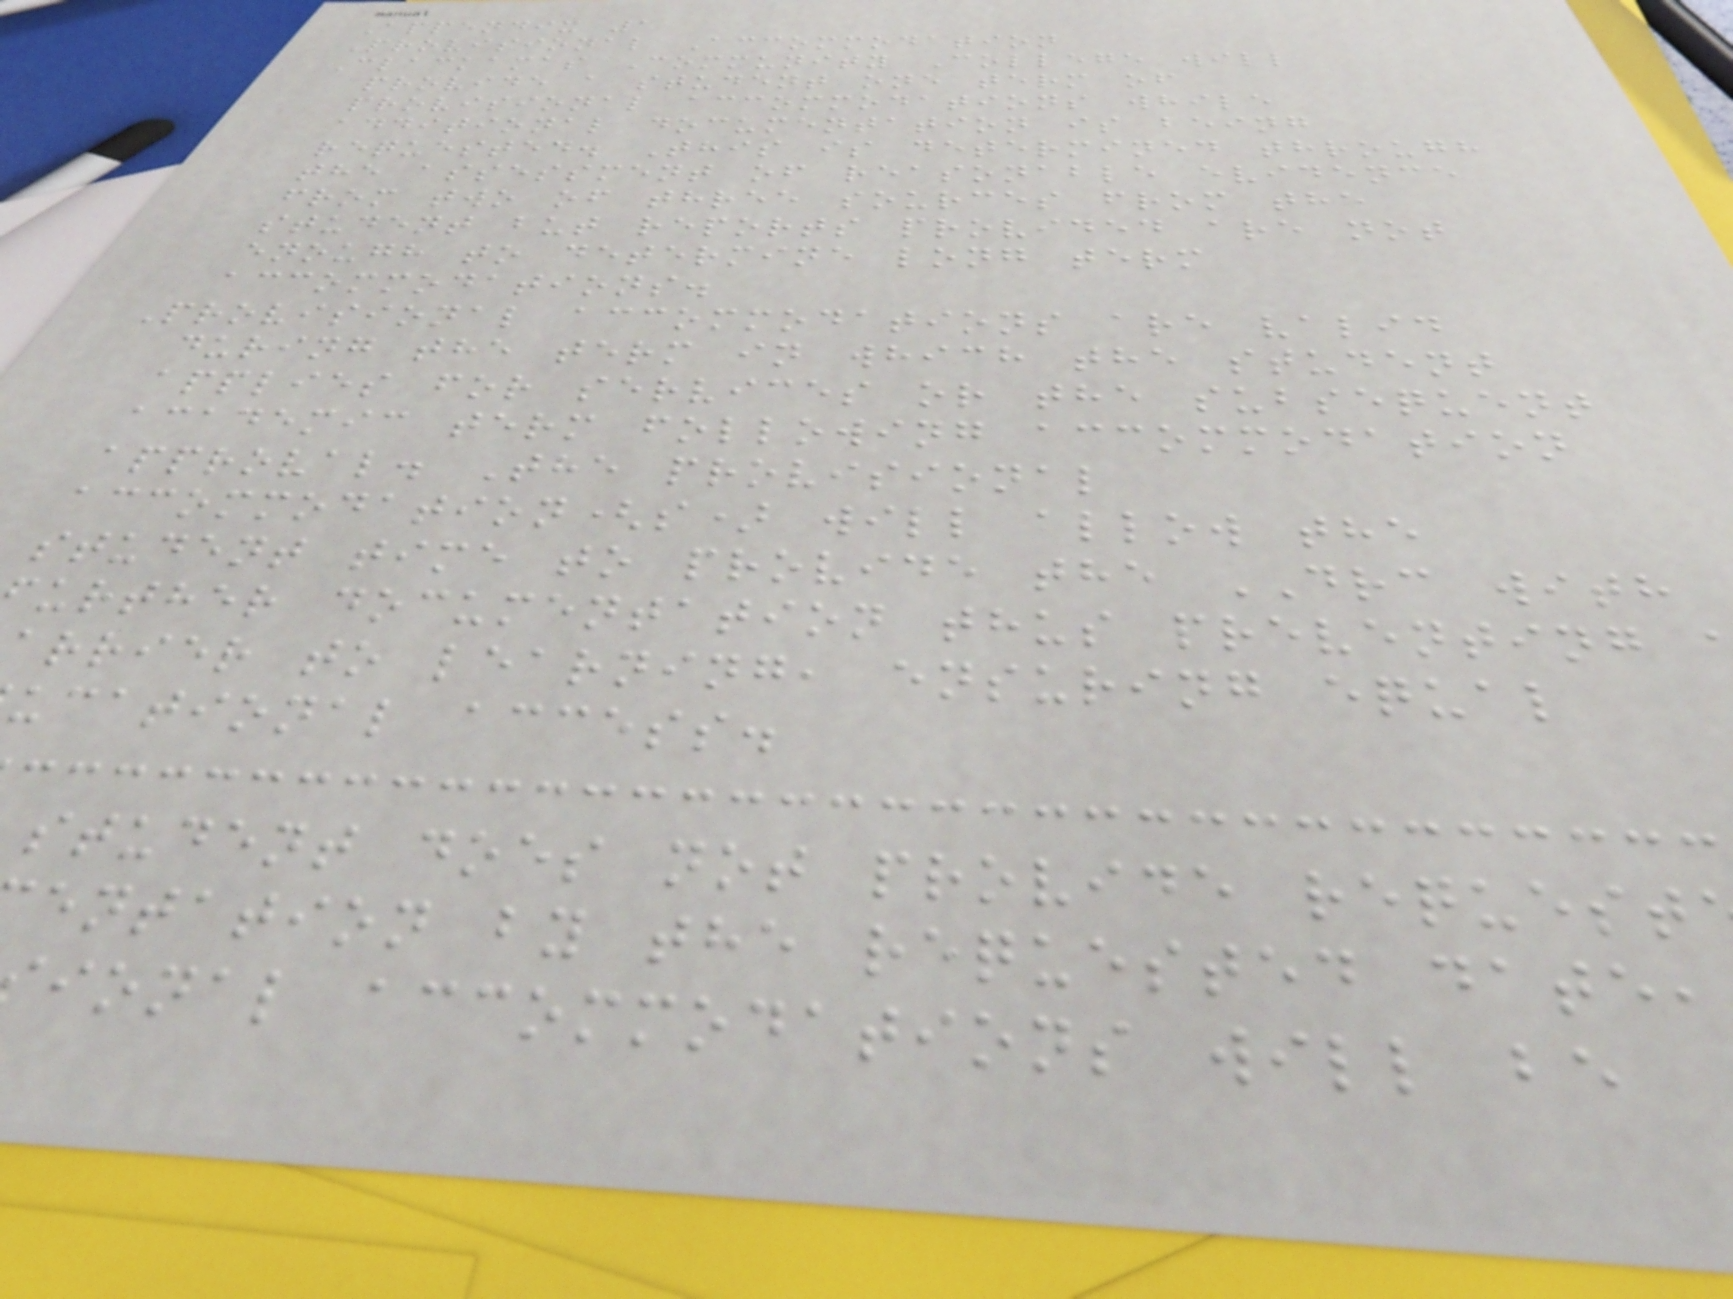Appendix 1
Provisional Accommodation
Clackamas Community College will
provide a student one term of
provisional accommodations while
additional documentation is being
requested. This is determined through
the assessment of reasonable evidence
from two of three sources from the
student but reports provided are not
enough to determine long term
accommodations.
Provisional accommodations are valid
during the term in which the student
applies for services or the subsequent
academic term following accommodation
approval. The provisional
accommodation(s) will allow the
student time to provide the DRC with
urther documentation thus preventing
arrier to learning, ensuring equal
ucational access.
student does not provide request
entation by the requested date,
ional accommodations will be
